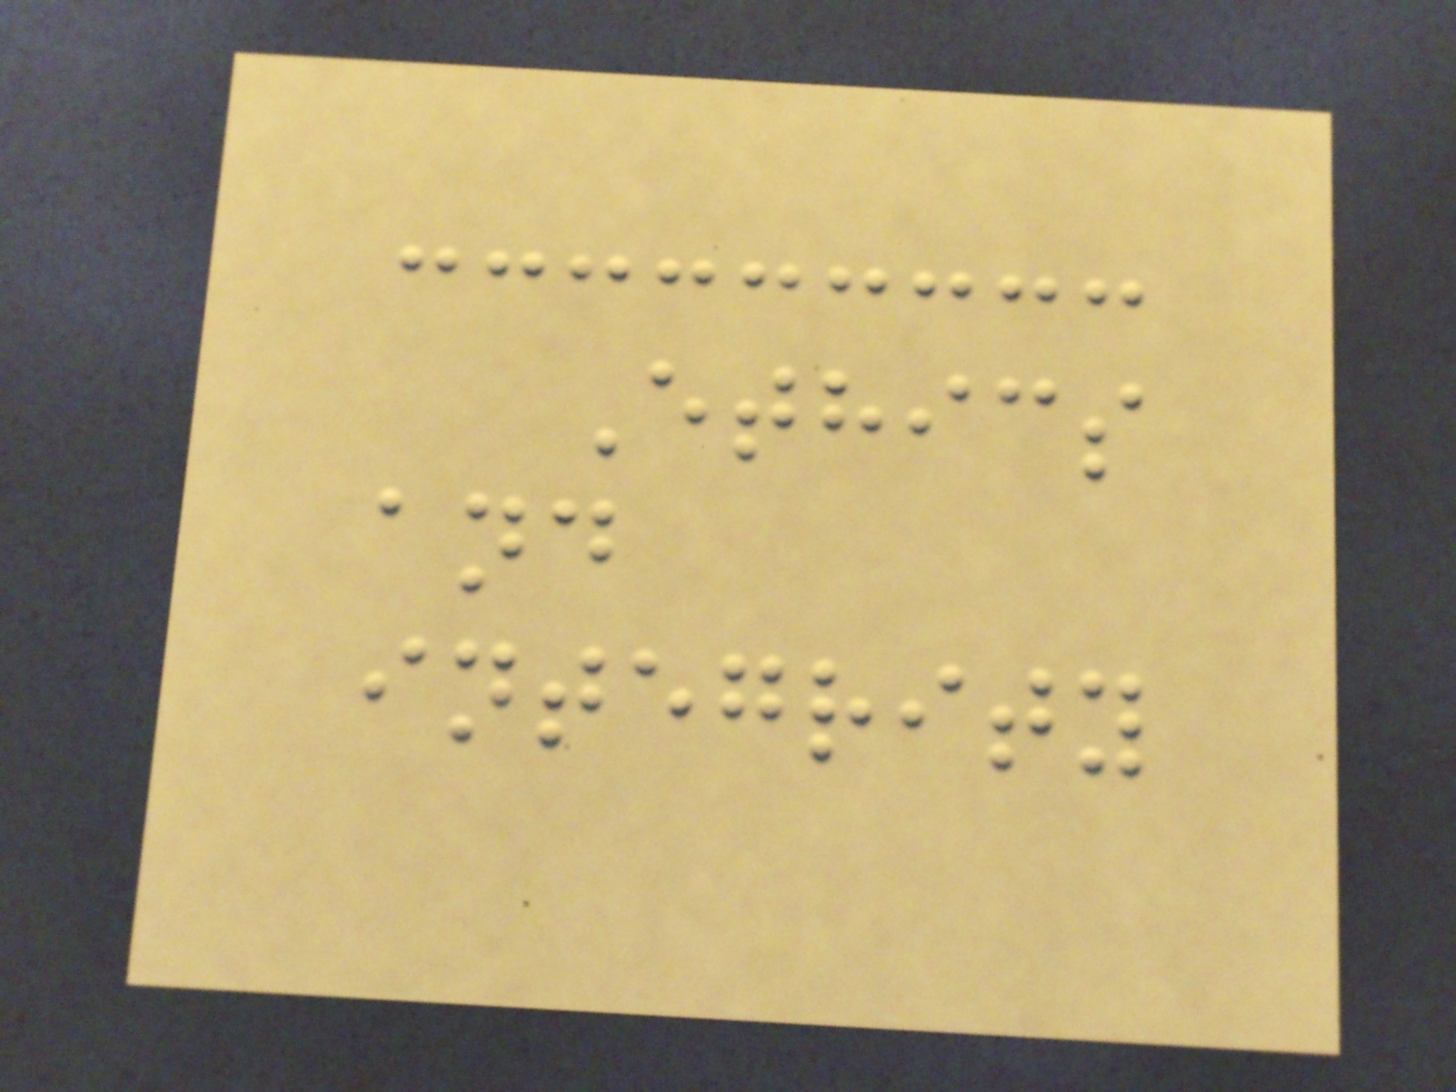Ethics
and
integrity
